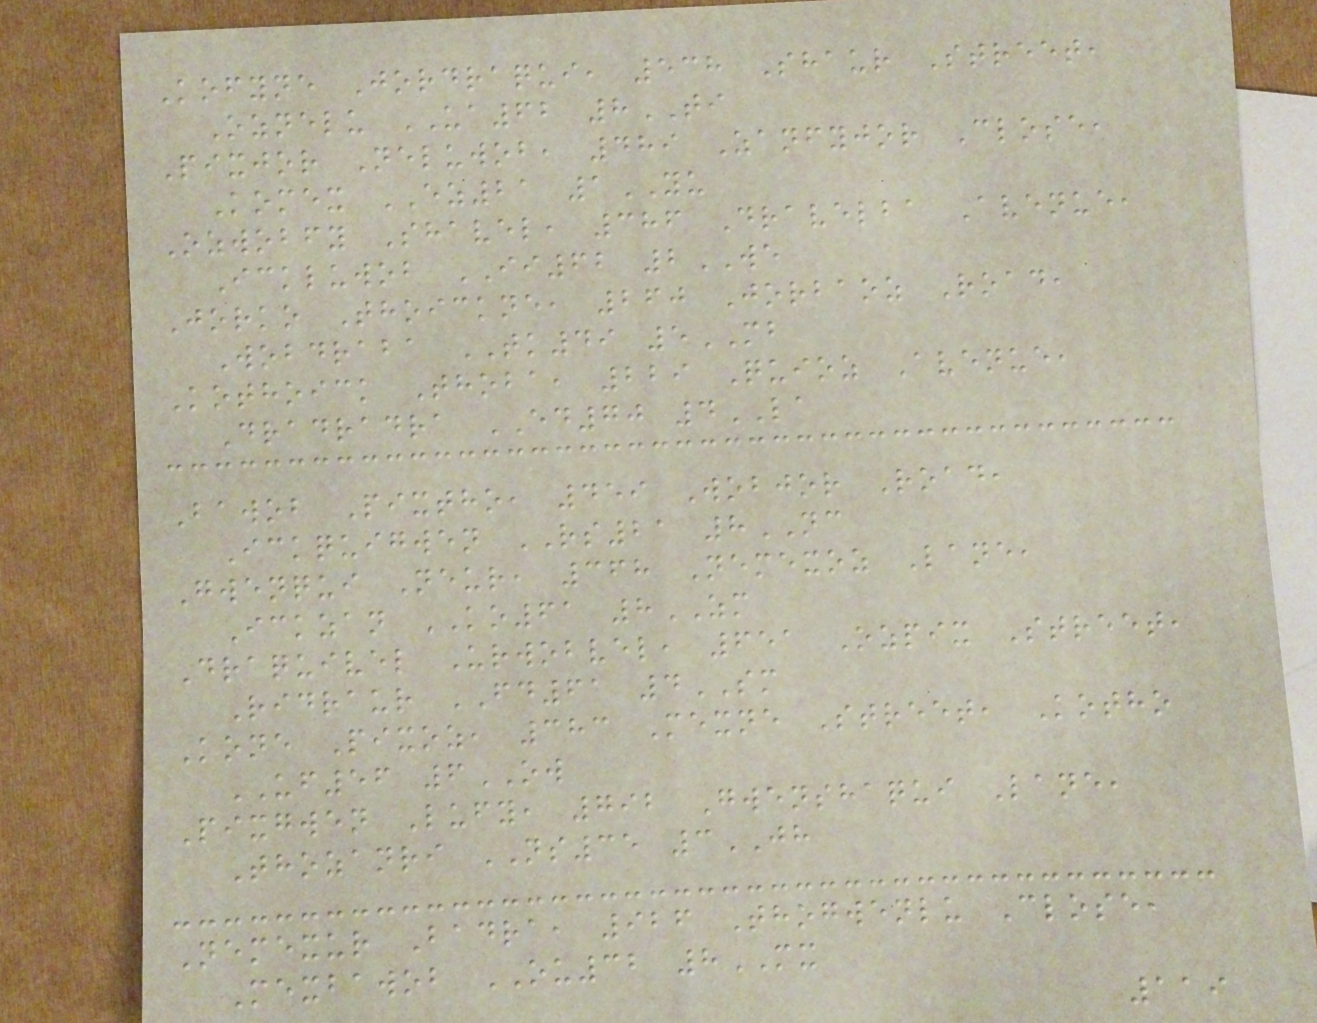Kofyne Jordraqui, 538 Shaur Street,
Oznelu UA62 8TI
Pixjor Neluwob, 489 Zanfyjor Close,
Komex EZ21 1YU
Ozwobfy Shavel, 386 Dravelba Avenue,
Ickluwob II62 2WE
Jorko Thoickne, 260 Jorbaoz Road,
Wobdraba TK49 5MB
Kothoick Thoba, 229 Quioz Avenue,
Dradradra ED70 4LA
Bawob Pixtho, 459 Wobjor Road,
Ickquigwen RS21 8NC
Gwenqui Neur, 368 Nemexoz Lane,
Ickzan KO61 8ZM
Draquivel Urwobvel, 651 Ozpix Street,
Ridraur FD61 4SM
Kone Pixoz, 383 Mexne Street, Kotho
UF56 6OW
Pixgwen Lufy, 792 Gwenshaqui Lane,
Thozanri NS35 3JH
Nemexur Badra, 926 Thogwenlu Close,
Mexbawob OU32 8MX
119
